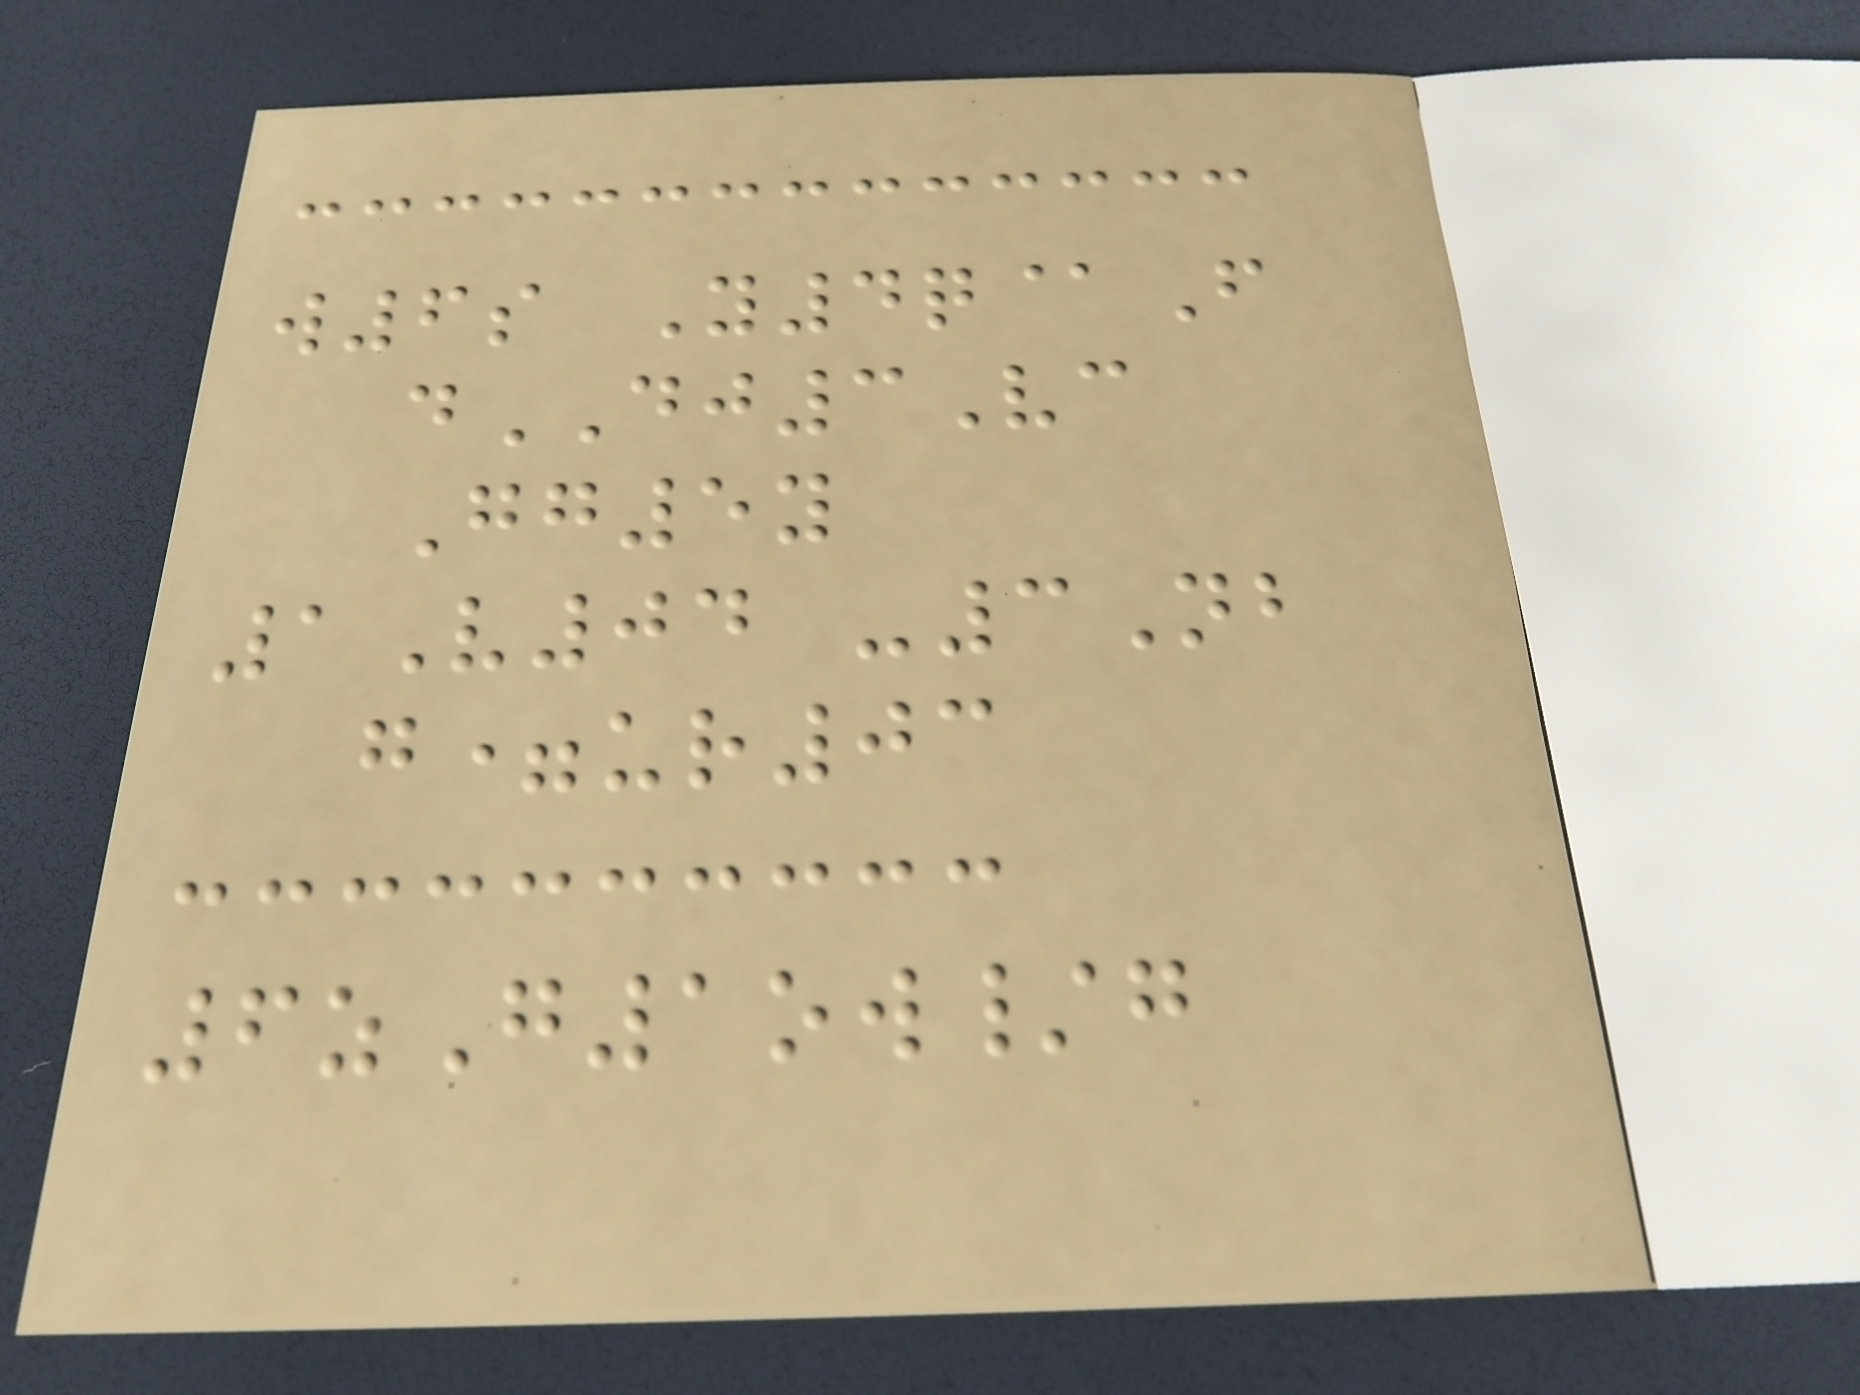w6s Y4q@F
dDJ3Vc
Gg5y
1V04 -3Nb
g=ur03
6zG1ow/g
